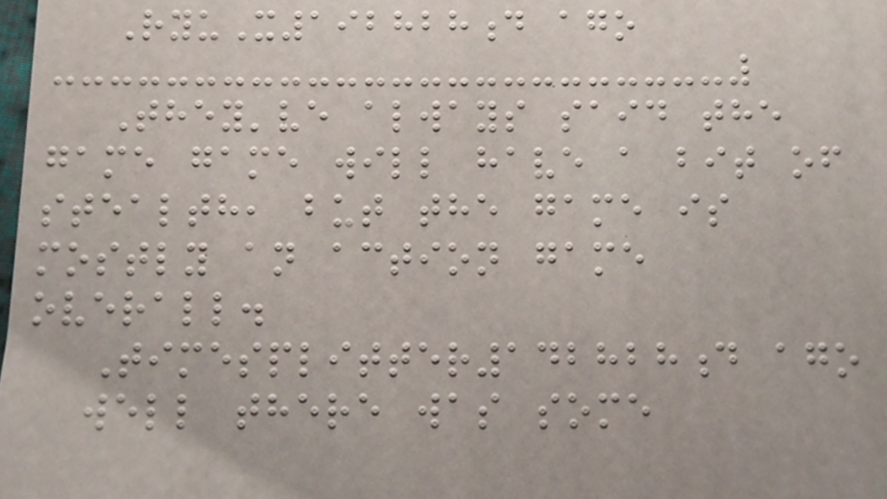RyuX192828d ago
They've always said the
game game will have a bit of
stealth, but the game is
mostly an action game
overall.
Timesplitter142828d ago
well there was some
